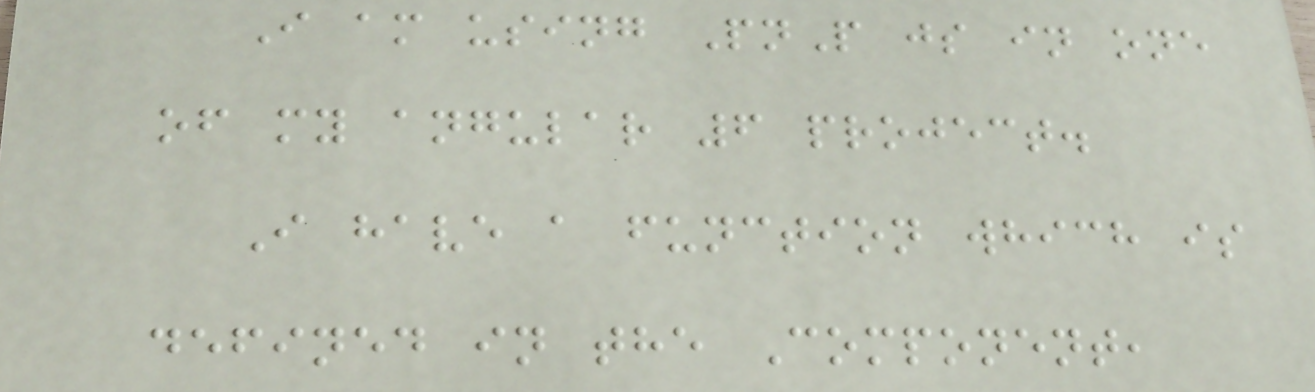I am using PnP js in one
of my angular 6 project.
I have a function which is
defined in the Component,
